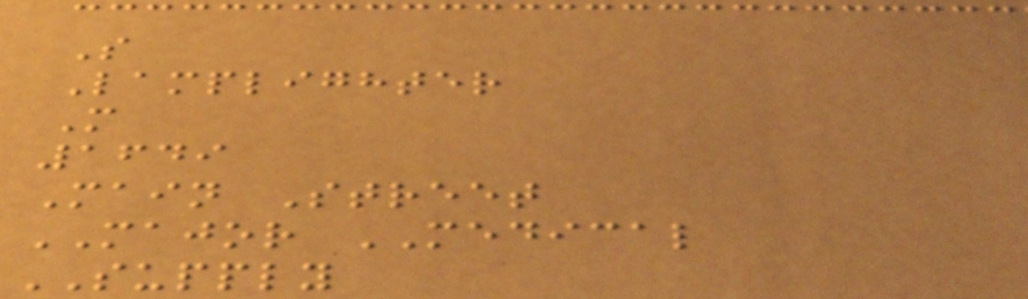S
Lamplighter
M
1649
Main Street
MAJOR MEDICAL
SUPPLY
